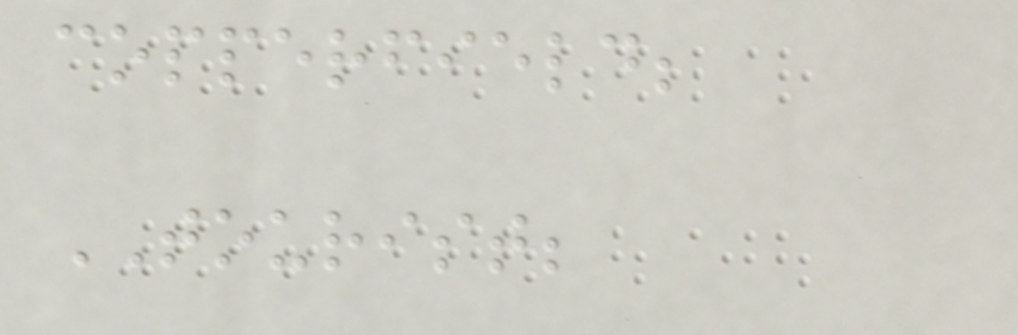copperfield;
TOURIST;
